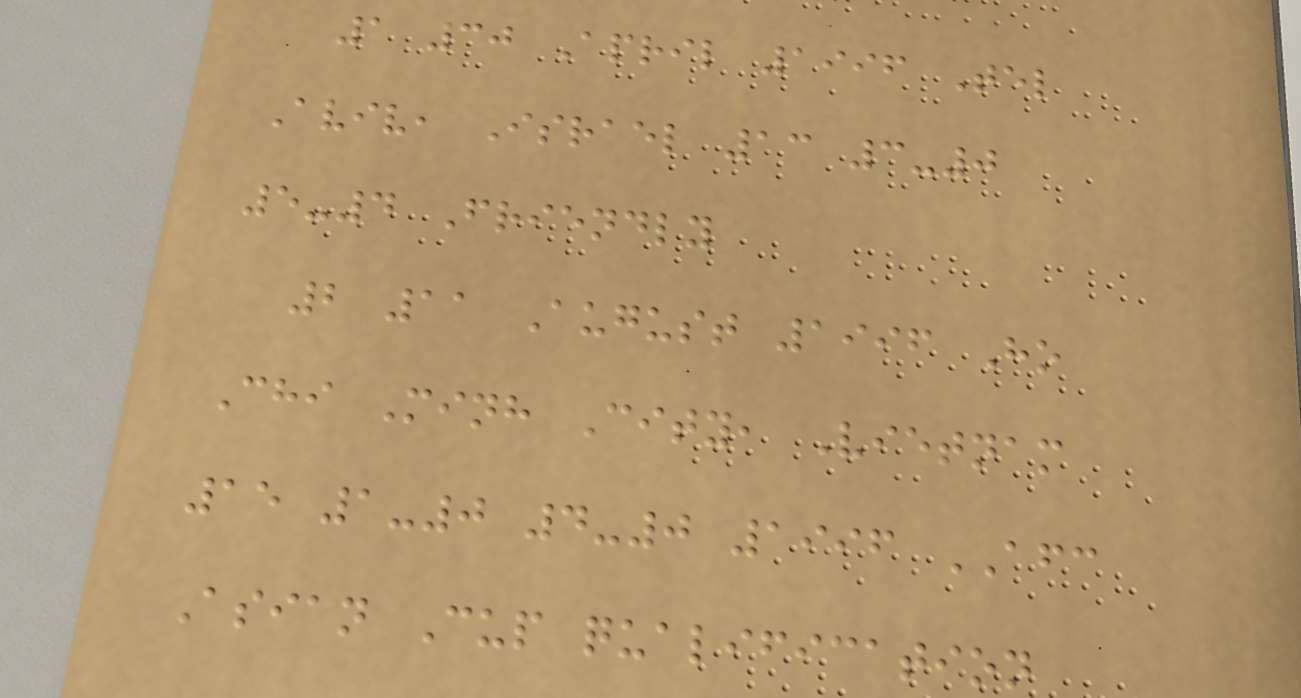1 30 April 1996 Tel
Aviv, Israel 13 3-0
5-4 Friendly
2 11 August 1996 Ho
Chi Minh City, Vietnam
15 1-0 4-0 1996 AFC
Asian Cup qualification
